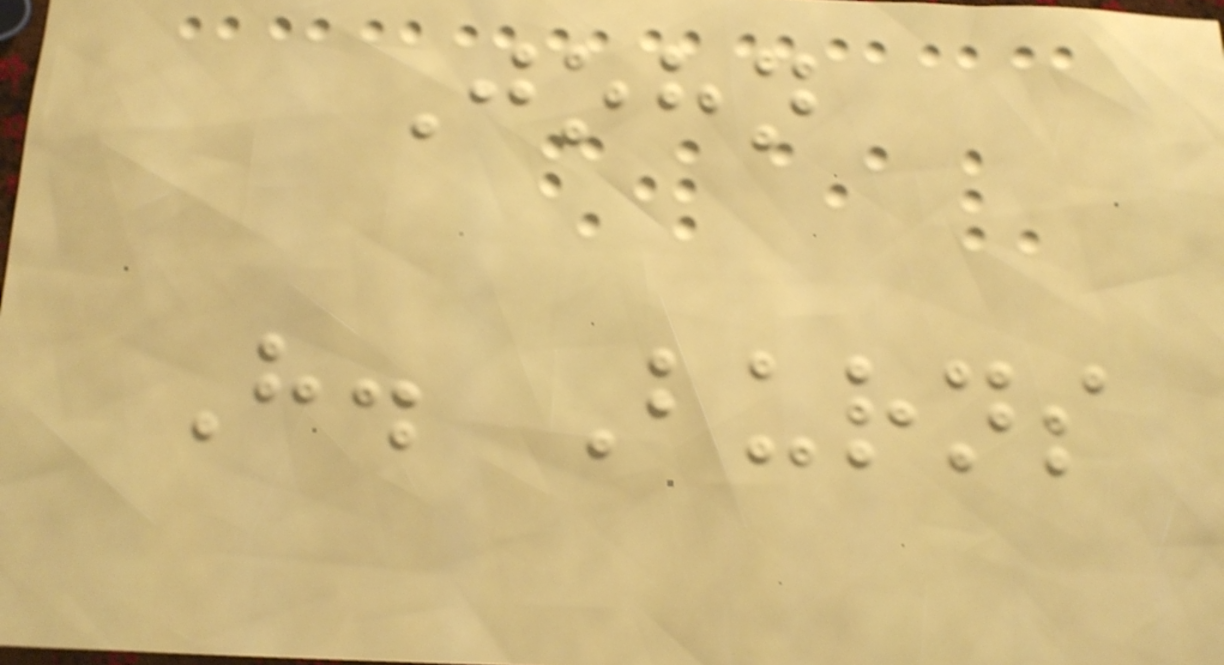John
H. Burns
